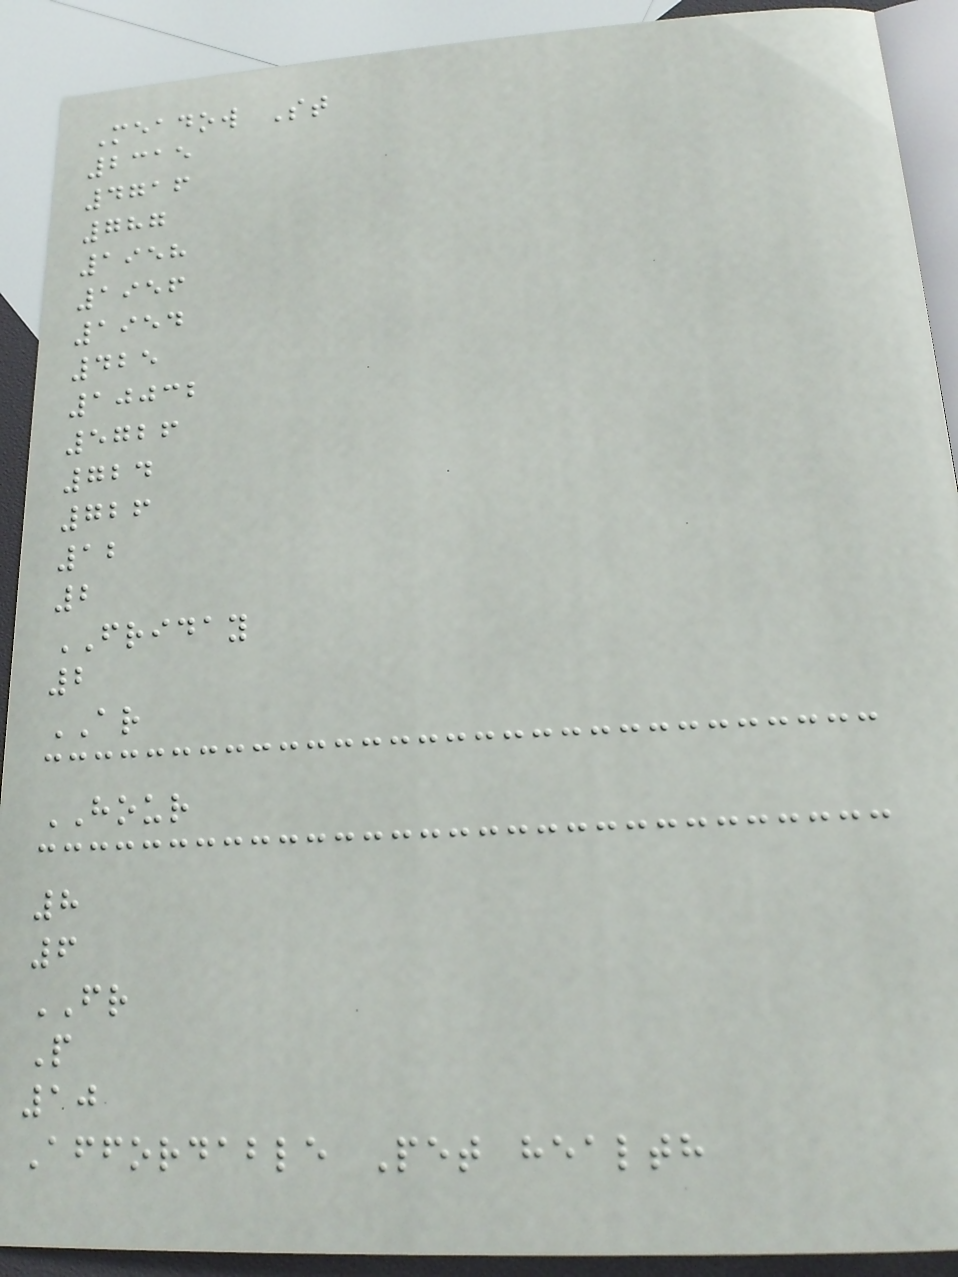Meadow St
2315
4716
787
1958
1956
1954
425
10032
5726
724
726
12
2
FRIDAY
2
AR
HOUR
8
6
FR
P
10
Affordable Pet health
